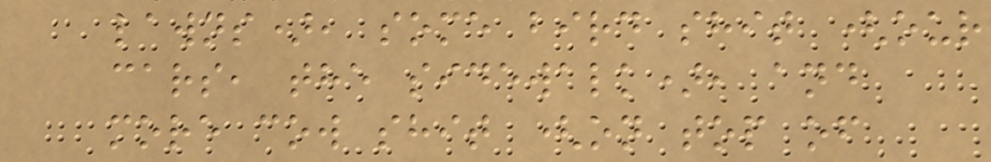lawns), some bird shit (our
cars, the sidewalk), and
more cow shit (on top of
